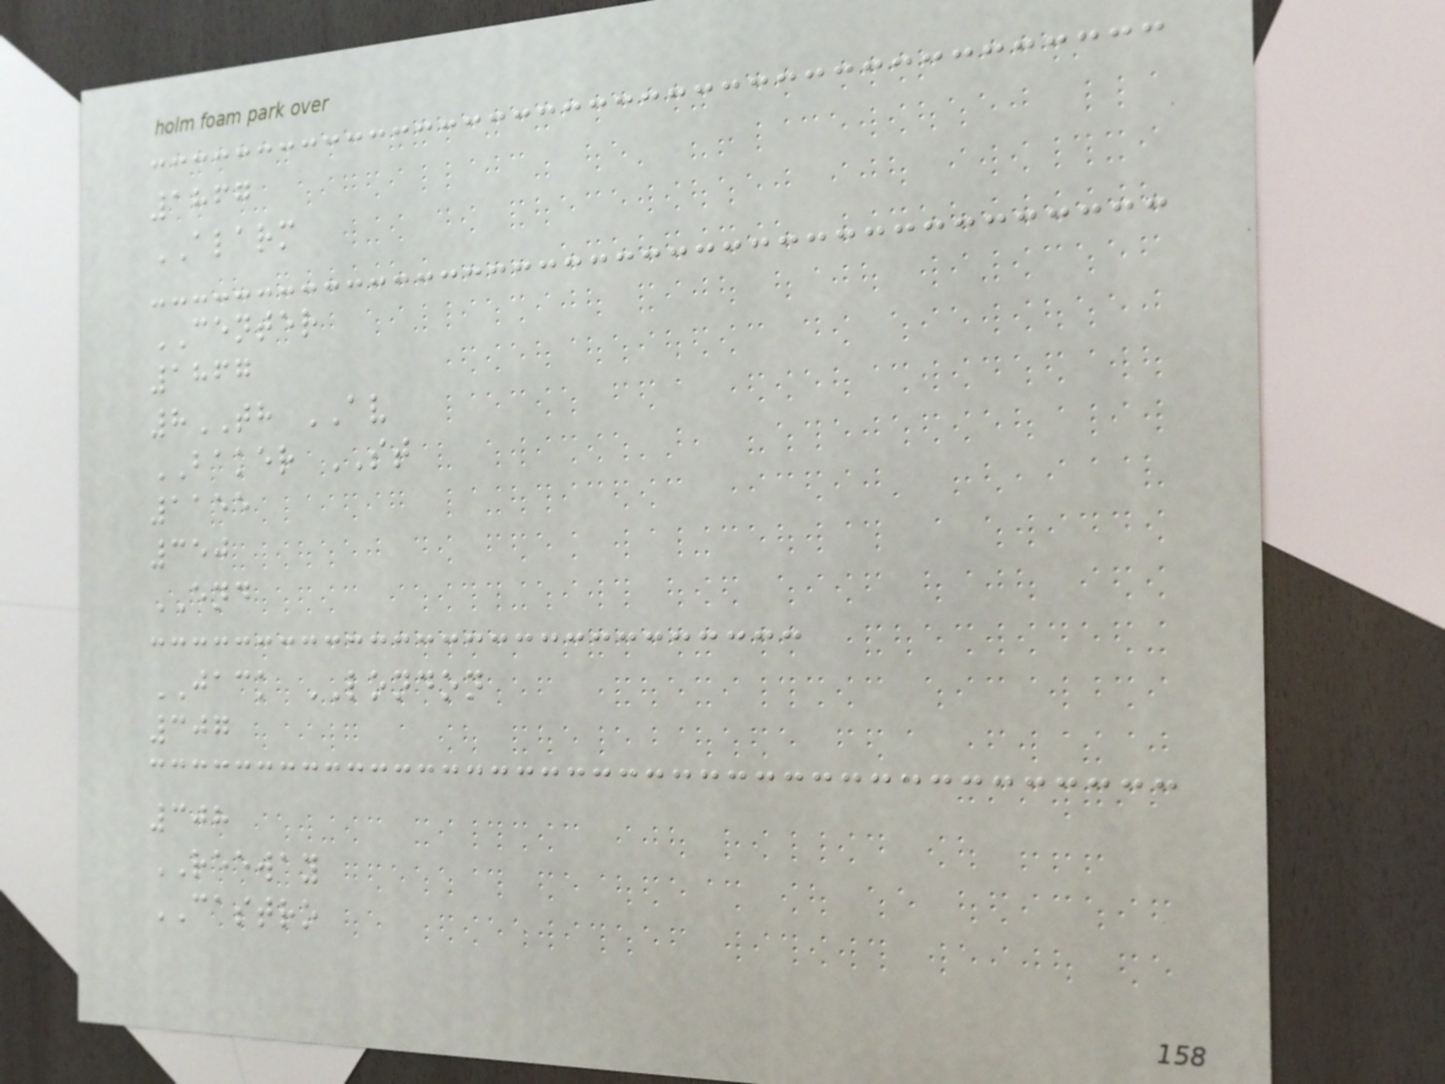1867
ALARM
CENTER
1867
8TH AV
BAKER ST
1155
350
END
JACK LONDON
307
308
REEWAY
CASTRO
